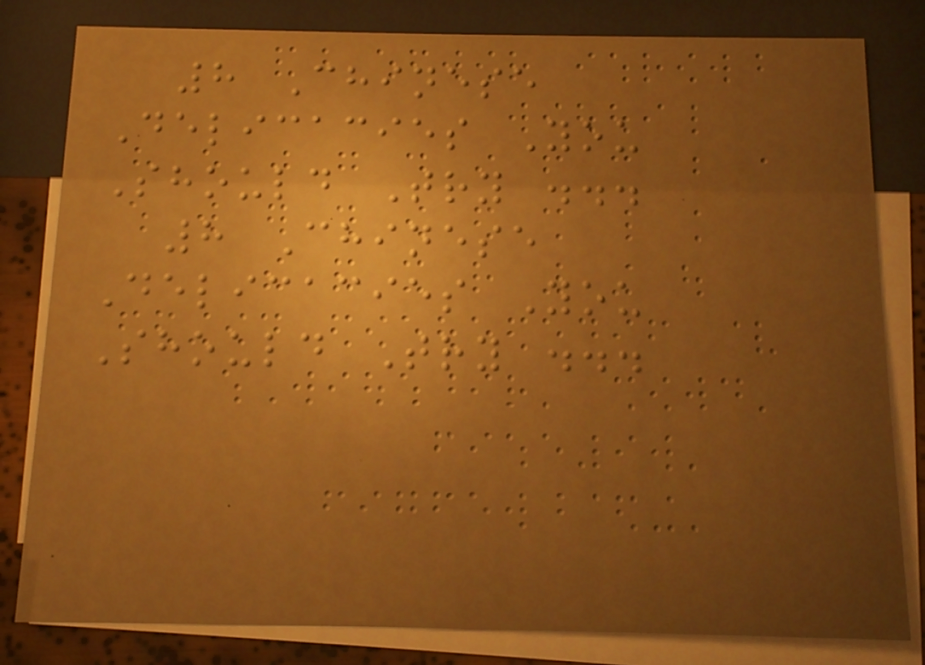8 Chinese
Delicacies You
Should Try ...
8 Chinese
Delicacies You
Should Try ...
